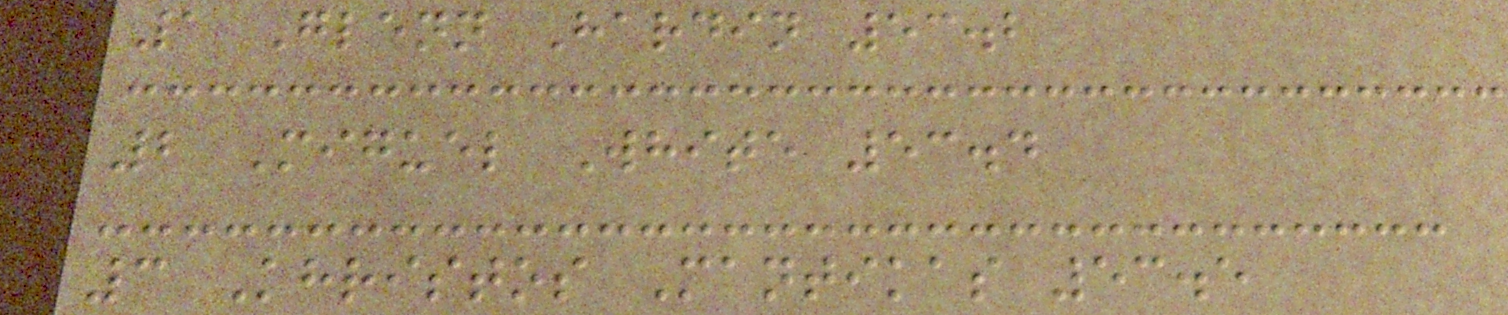1 Glenn Hardin 53.2
2 Miguel White 53.4
3 Khristos Mantikas 53.5
